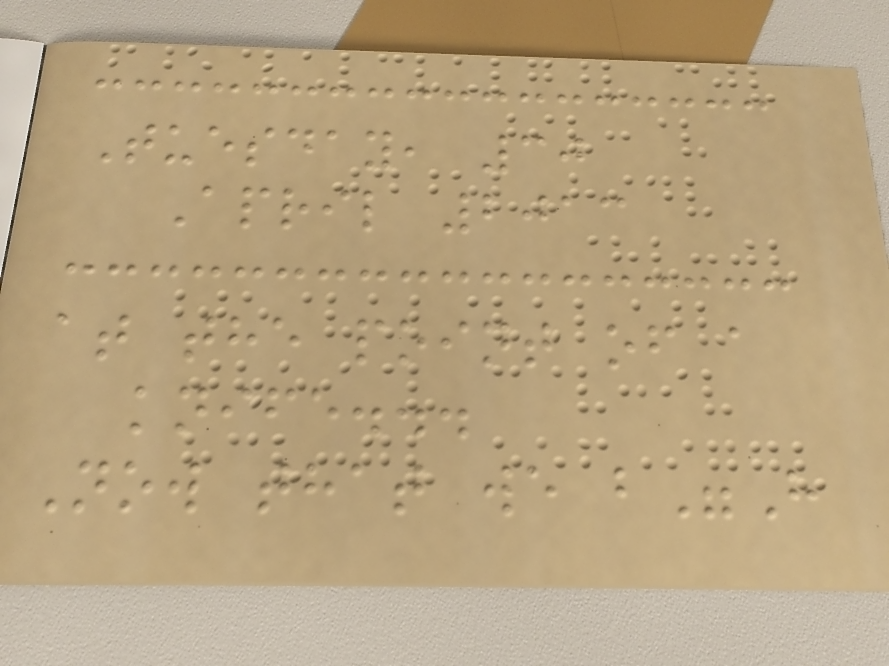Tuesday, 30
April 2013
at the point of a
knife...
Now that we b"H
